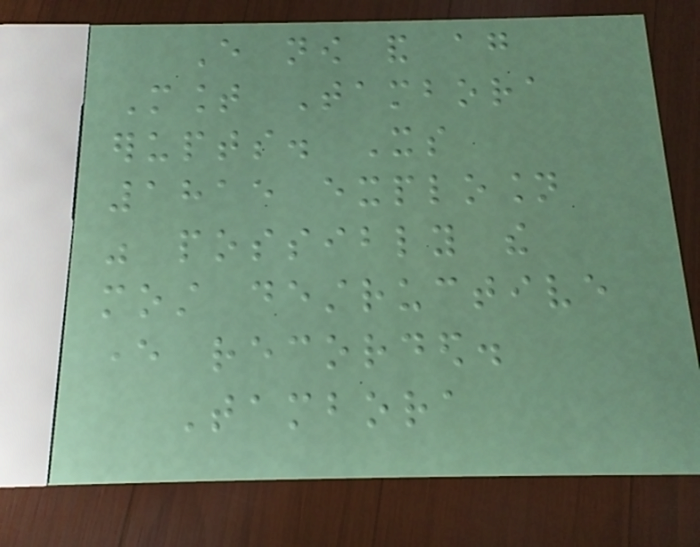Every now and again
Mount Tambora
erupts. Its
1815 explosion
was possibly the
most destructive
ever recorded.
Tambora
